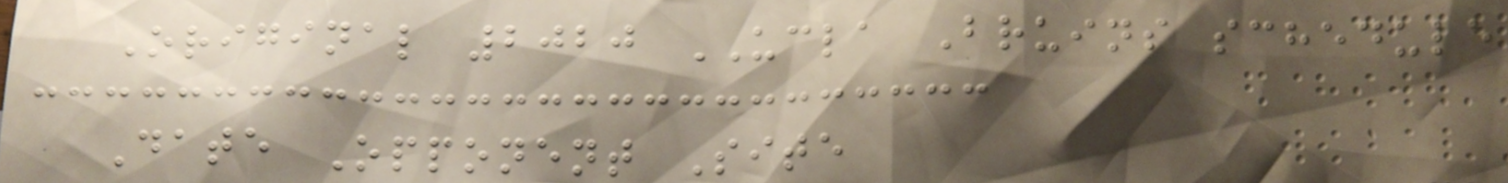Original 2020 UCLA Bruins schedule
Date Opponent Site
